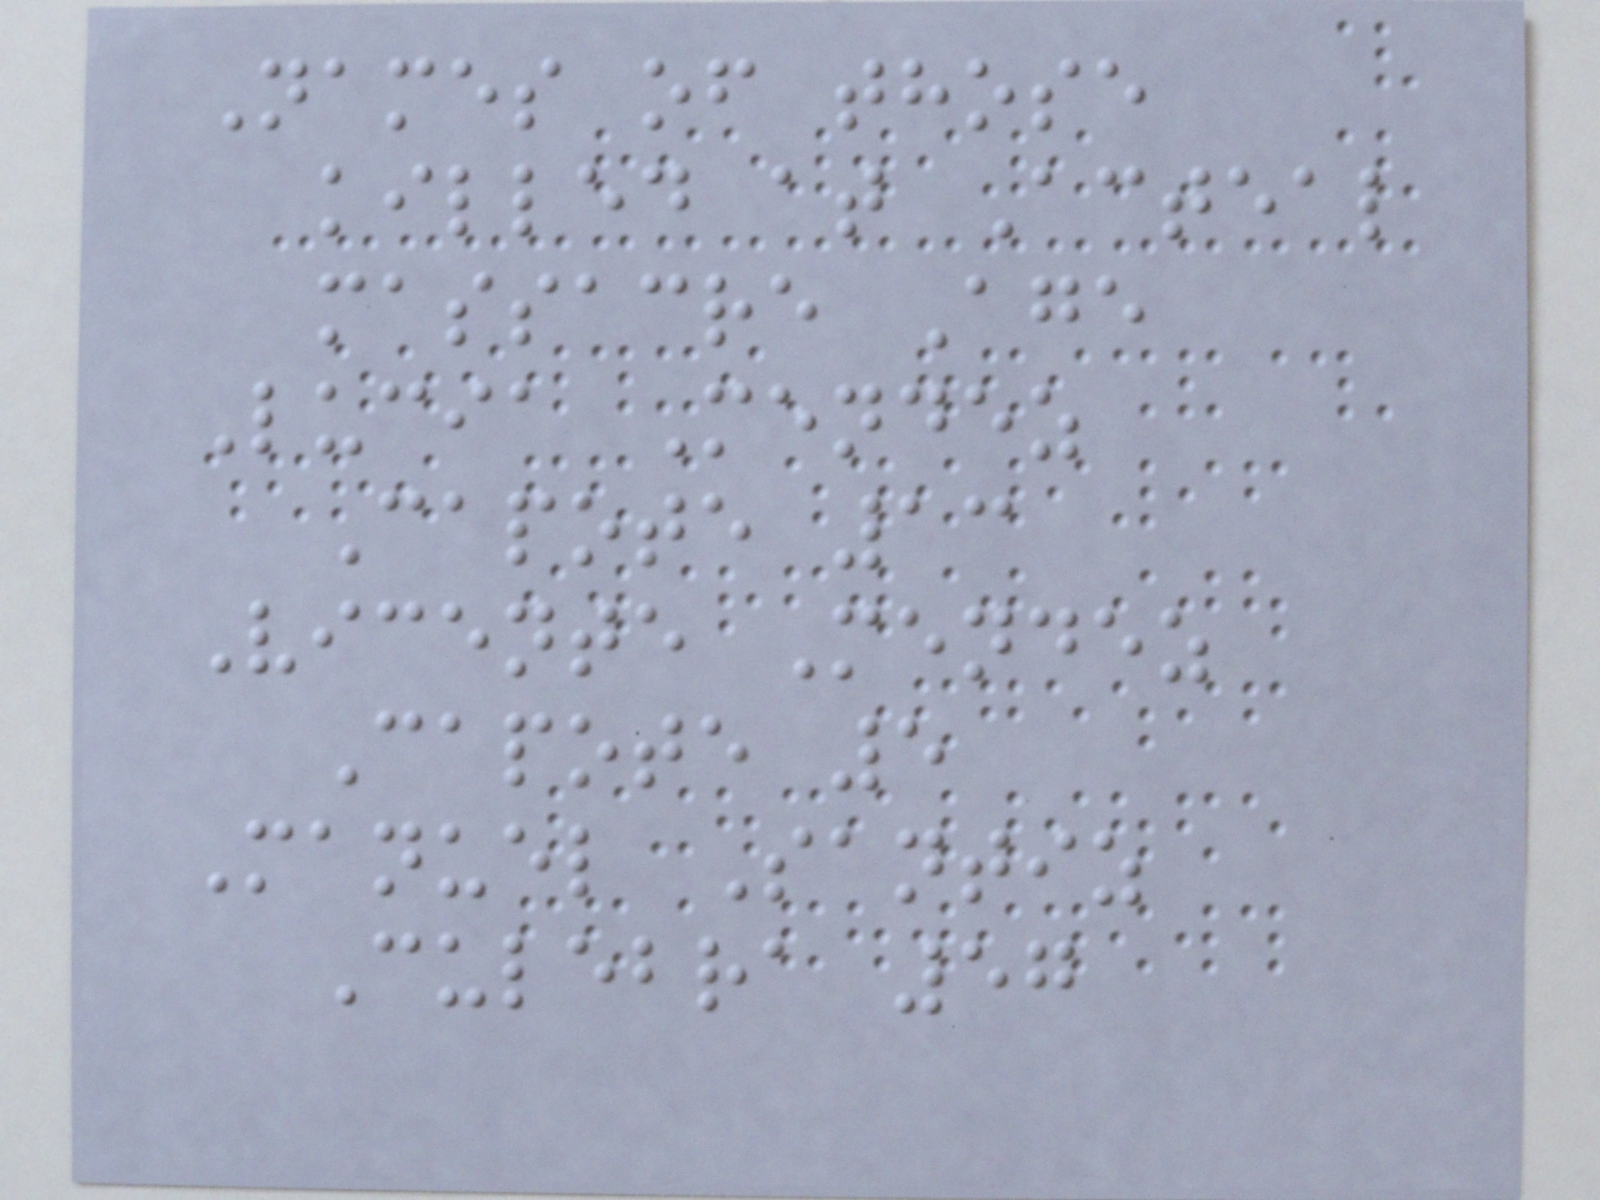Names of those
killed at Acteal
massacre Age
Lucia Mendez
Capote 13
Vicente Mendez
Capote 5
Manuel Santiz
Culebra 57
